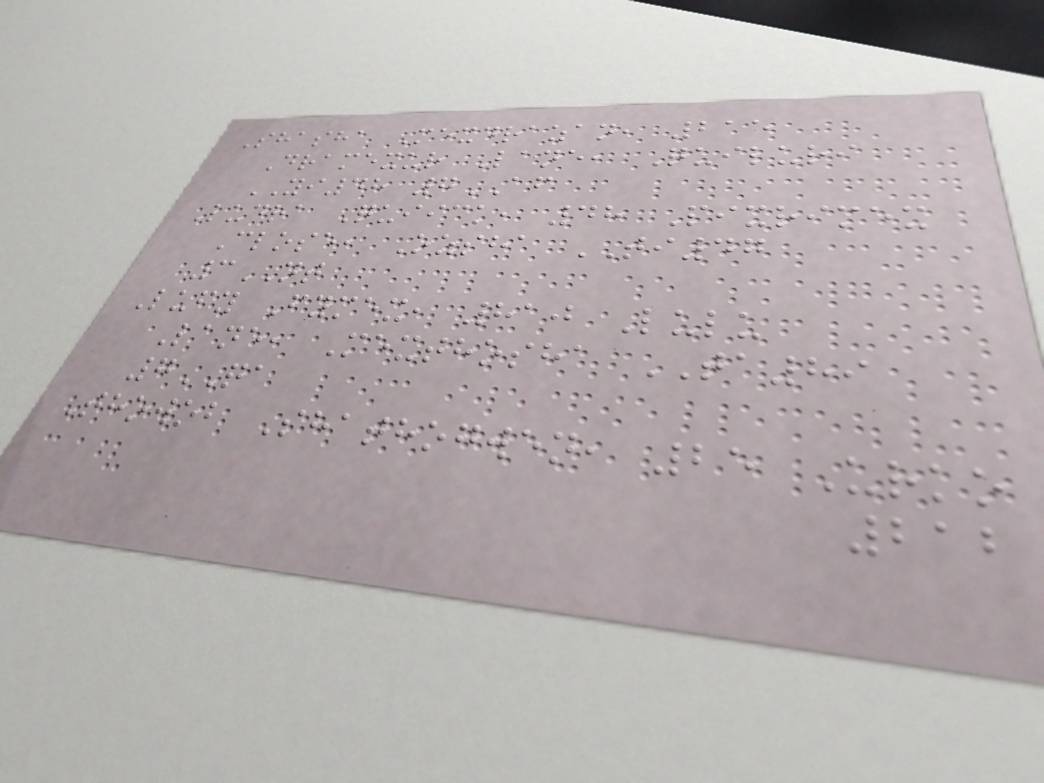Shasha Mexdrazan, 215
Dramexur Lane, Quiluri
YI48 7AF
Ludra Quiick, 48 Pixrimex
Close, Ozsha TI47
3NT
Lufy Fymex, 810 Lulu
Lane, Mexthosha TA89
7QA
Thowob Shathogwen, 25 Urko
212
